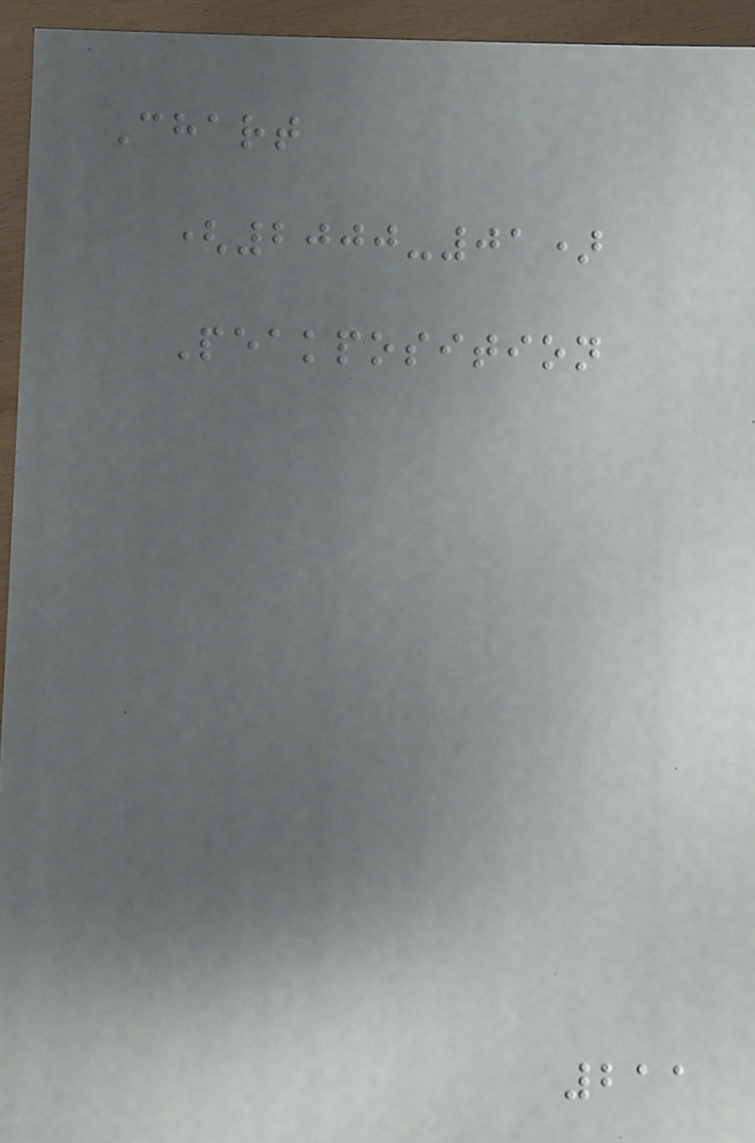Chart
(2000-01)
Peakposition
211
